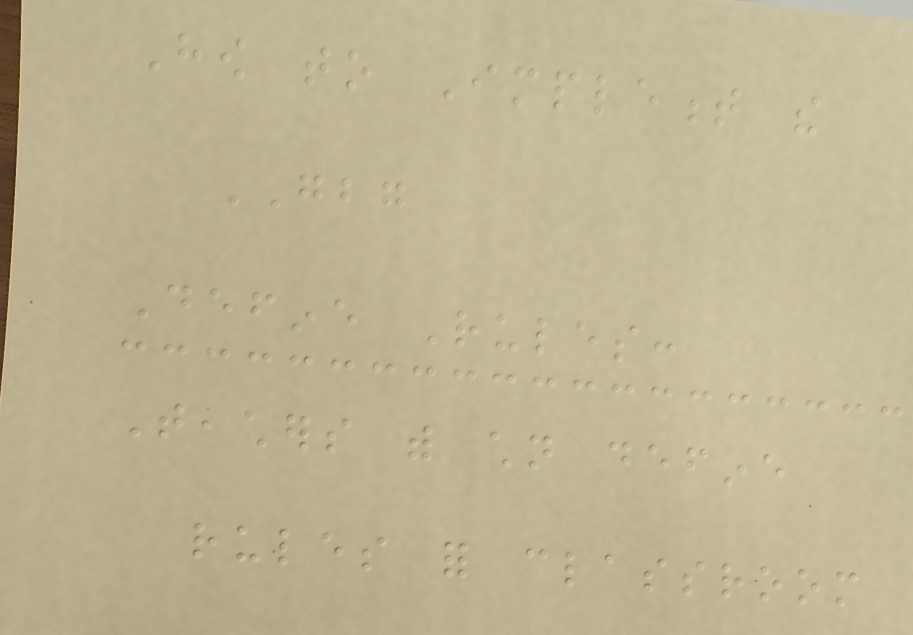How to Implement the
GBG
Define Rules:
Teachers with children define
rules for classroom
